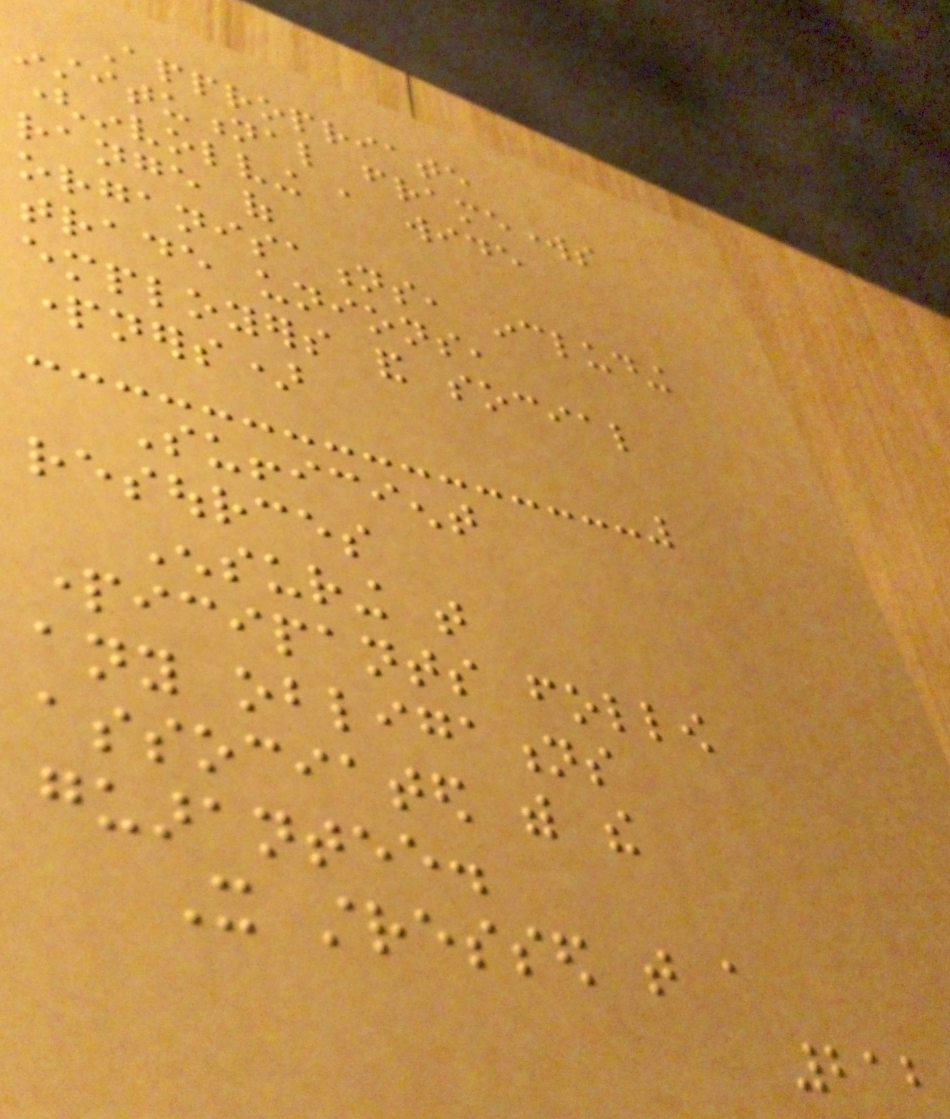Appropriate
institutional frameworks
(involving a wide
range of
organisations, including
trade unions,
employers and social
partners)
Sufficient
resources
Ensuring that
participants follow
any obligations
associated with the
guarantee.
It stressed that a
212
